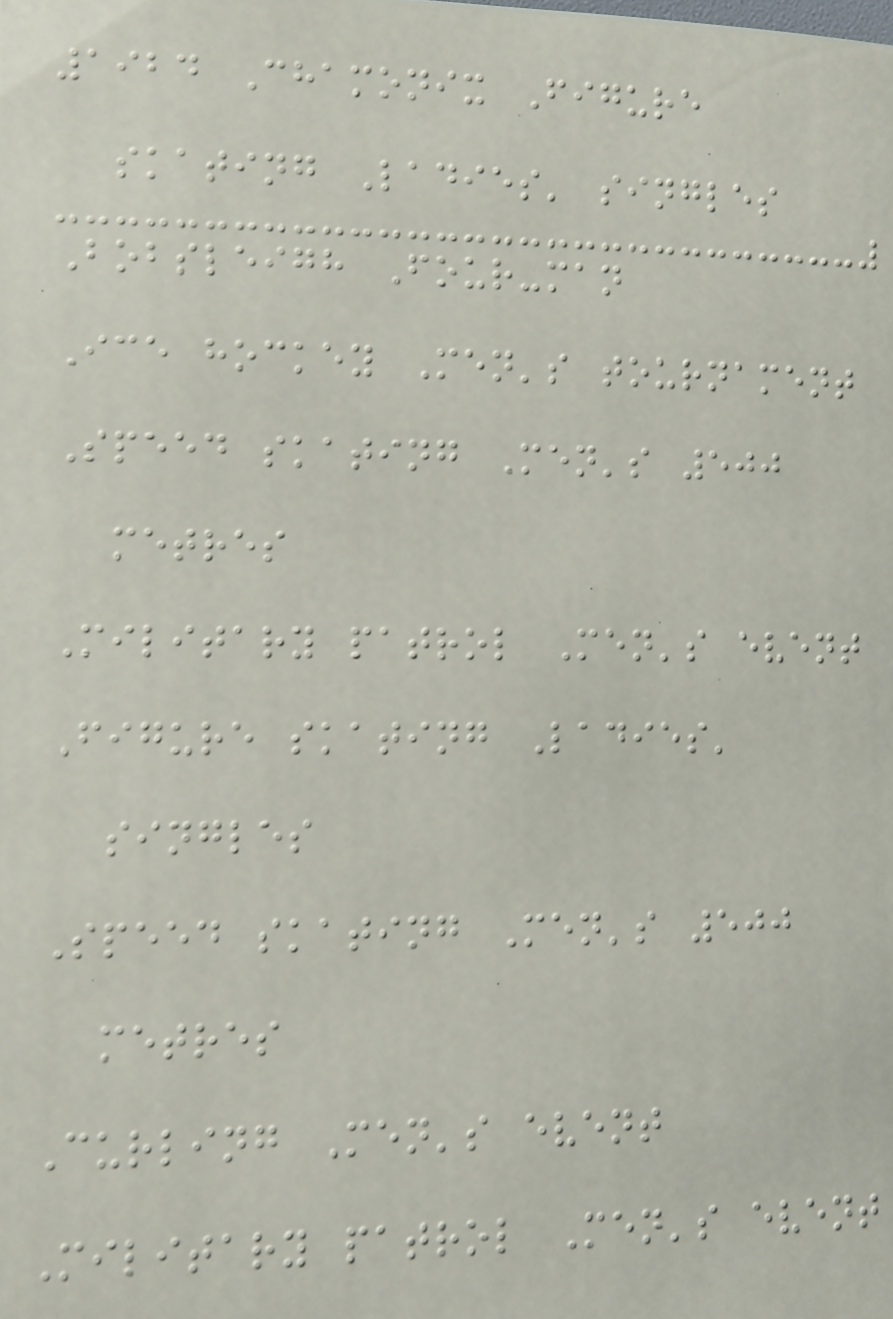1924 Chamonix Figure
skating Ladies' singles
Bobsleigh Four-man
Ice hockey Men's tournament
Speed skating Men's 500
metres
Military patrol Men's event
Figure skating Ladies'
singles
Speed skating Men's 500
metres
Curling Men's event
Military patrol Men's event
